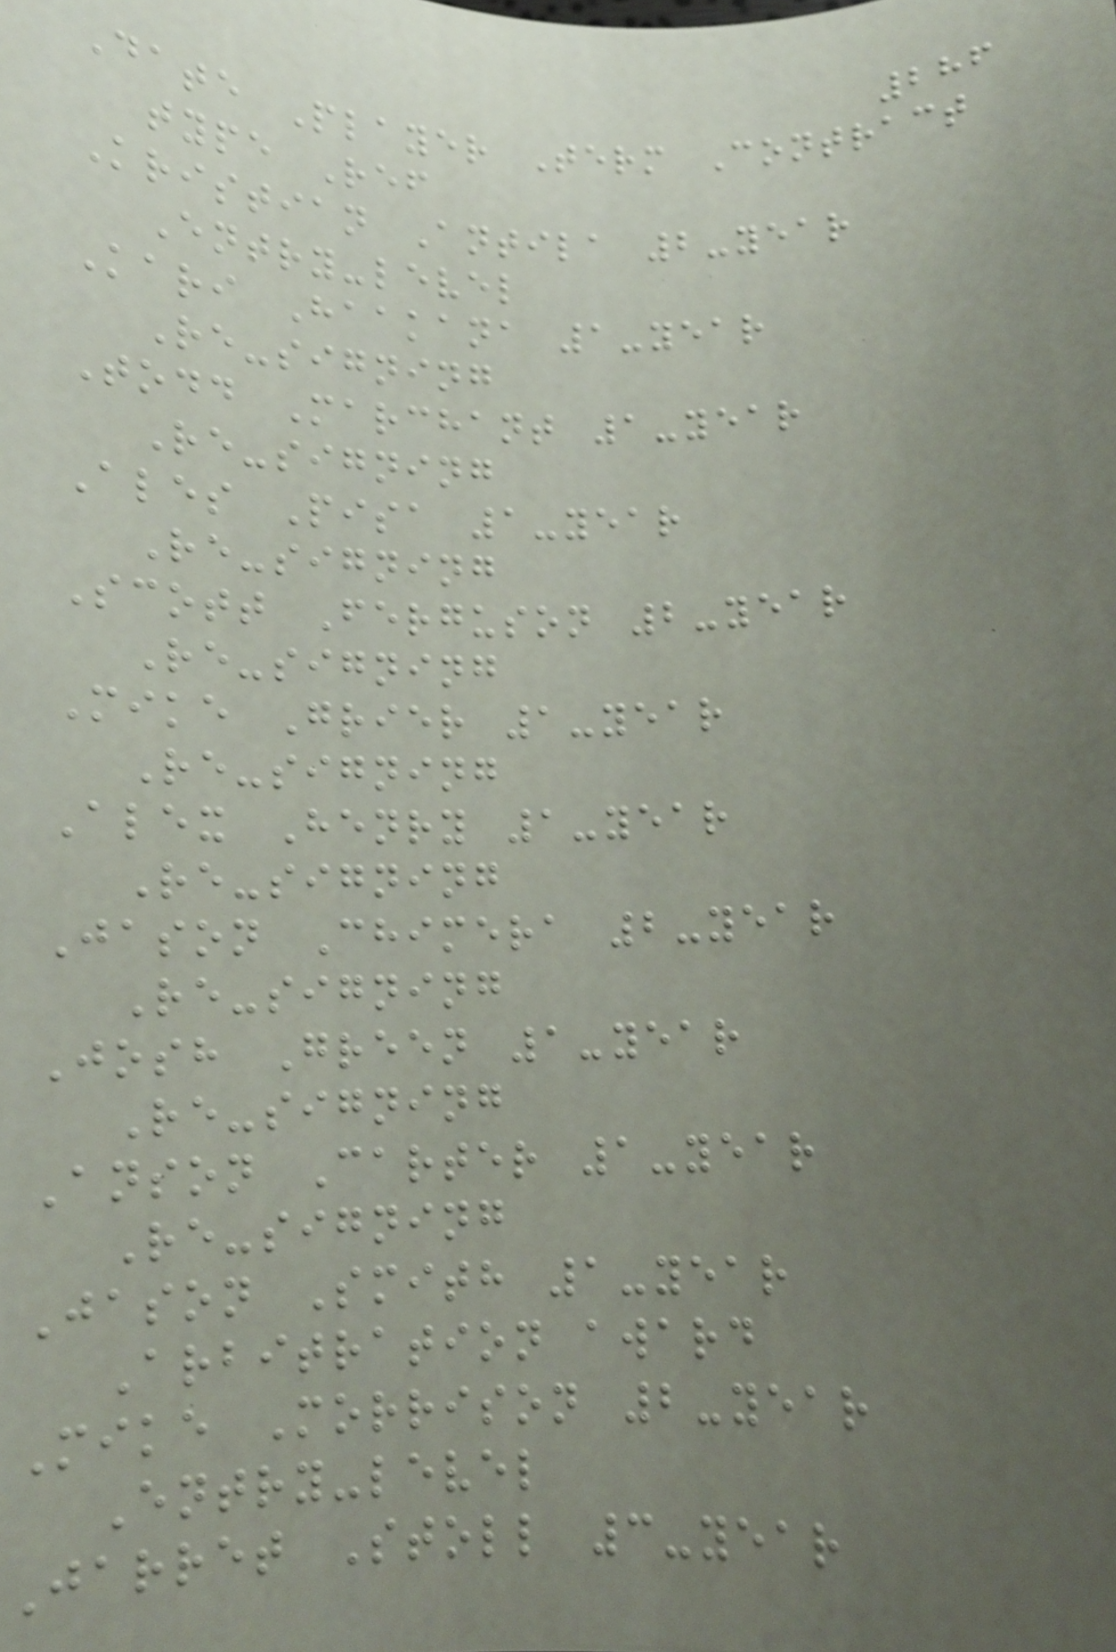286
Date Player Term Contract
type Ref
Kristian Antila 2-year
Entry-level
Kari Haakana 1-year
Re-signing
Todd Marchant 1-year
Re-signing
Ales Pisa 1-year
Re-signing
Scott Ferguson 2-year
Re-signing
Mike Grier 1-year
Re-signing
Alex Henry 1-year
Re-signing
Jason Chimera 2-year
Re-signing
Josh Green 1-year
Re-signing
Anson Carter 1-year
Re-signing
Jason Smith 1-year
Arbitration award
Mike Morrison 2-year
Entry-level
Jarret Stoll 3-year
